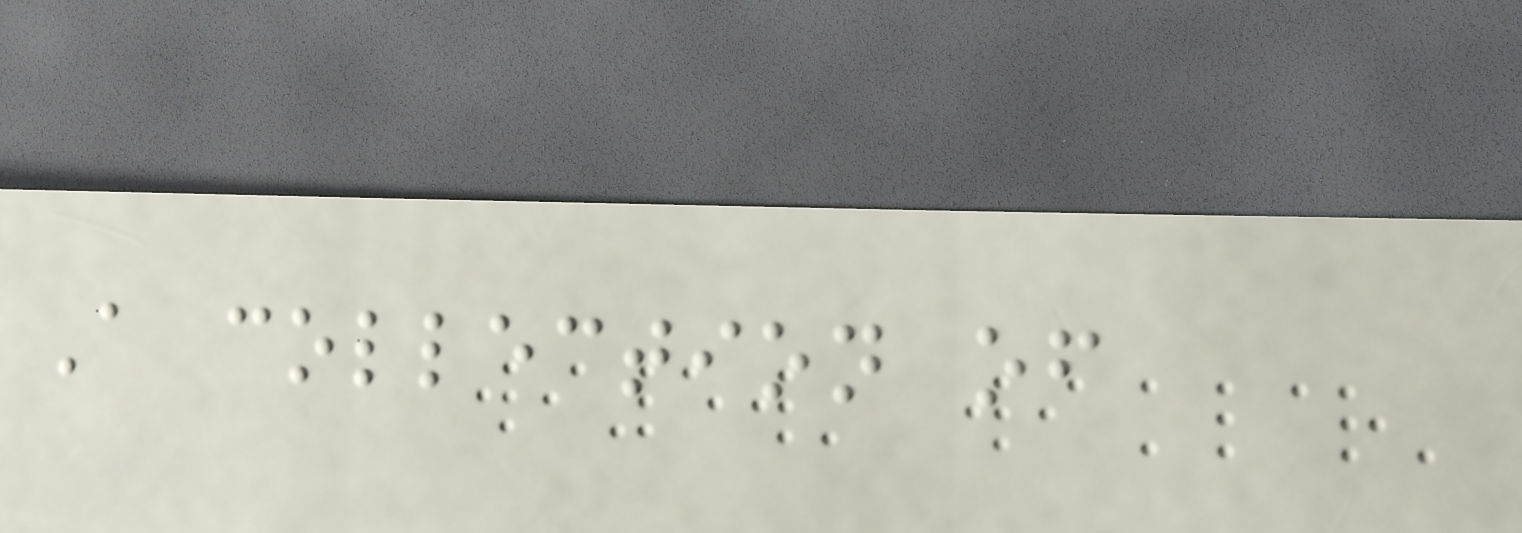A collection of
